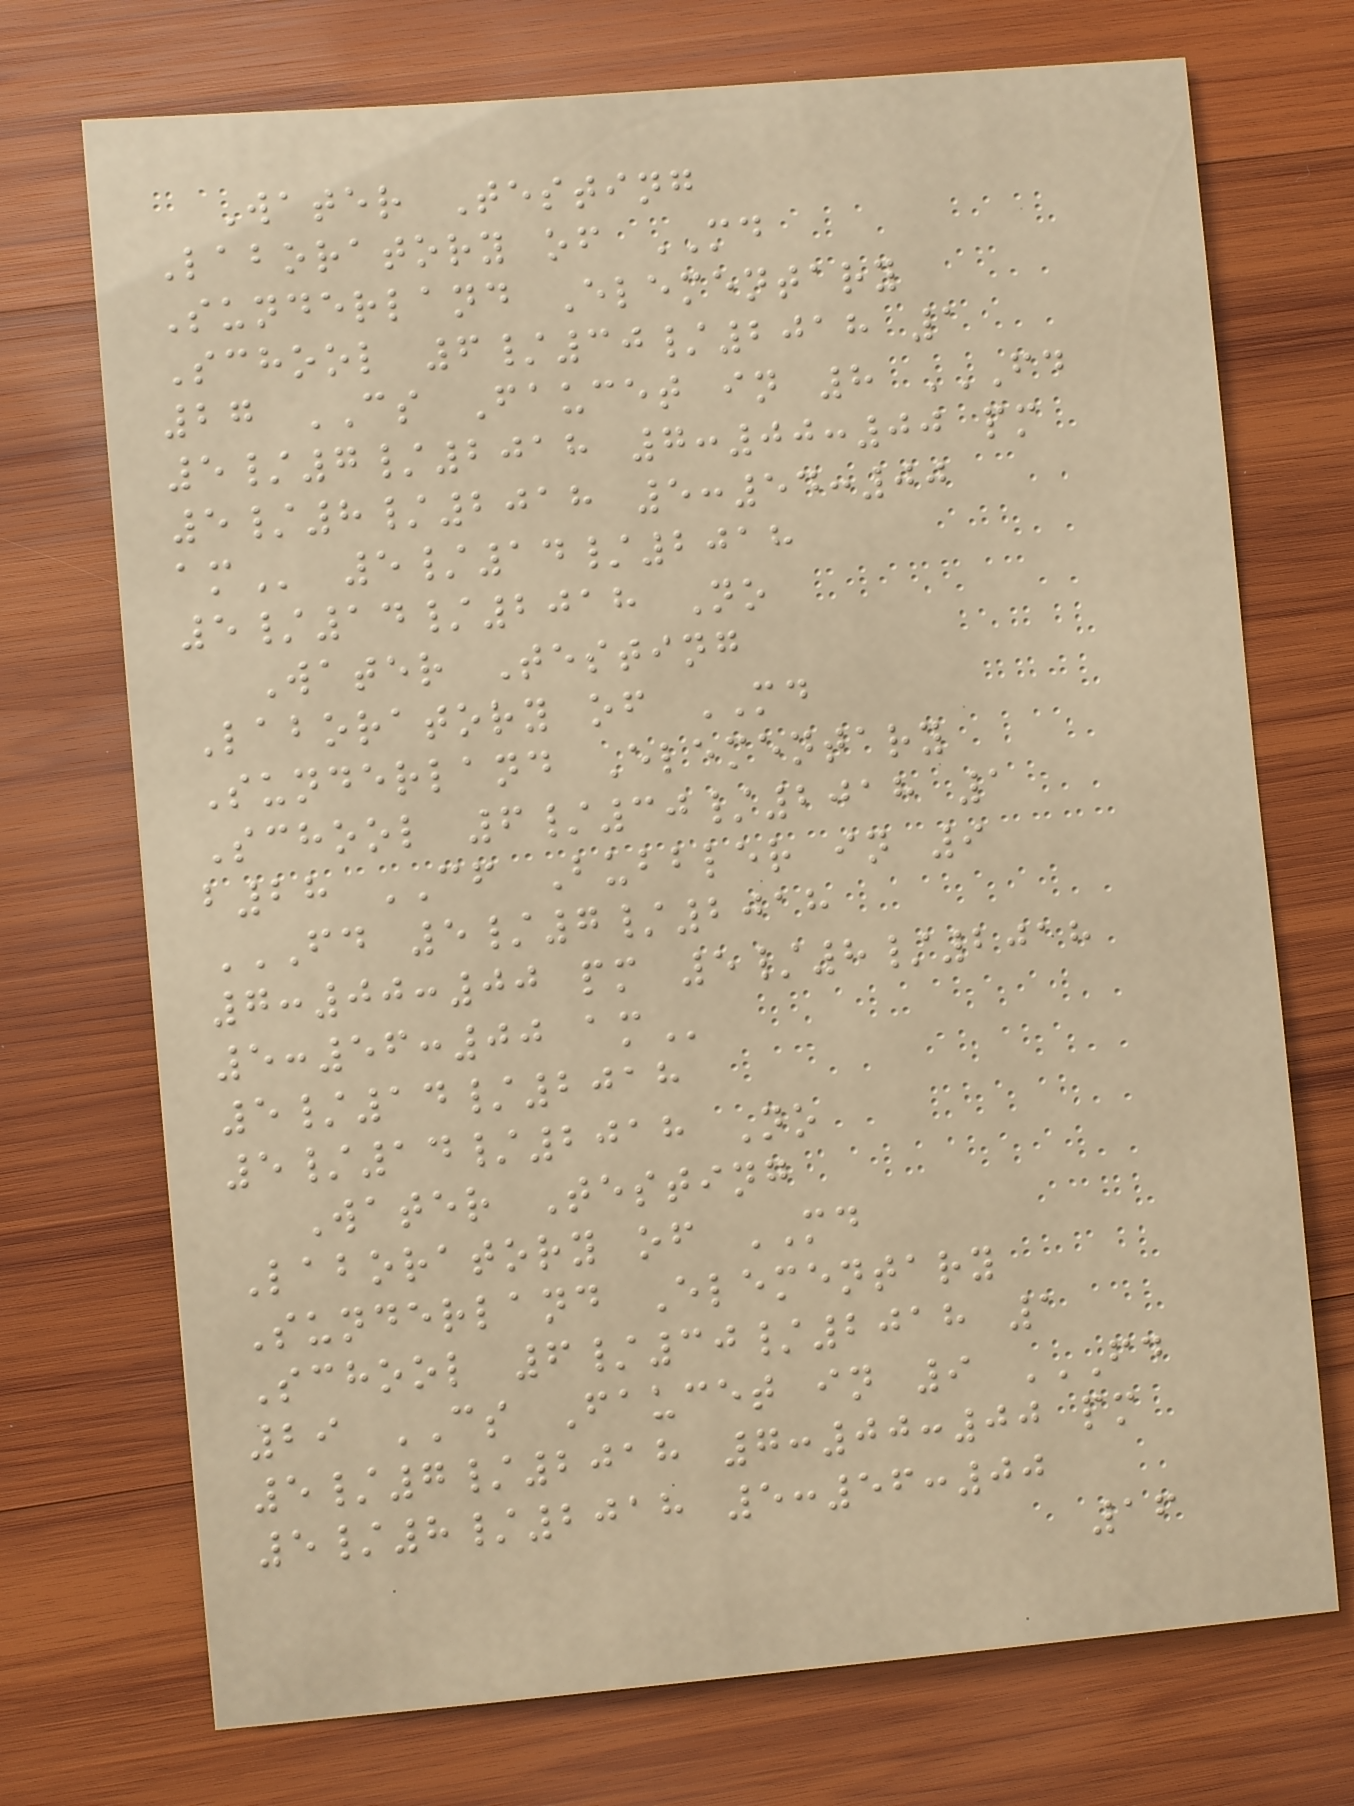Water Testing
Laboratory of MD
Sunderland Elementary
School 6/30/2018 1
27 CS Faucet in 8 FD
5/7/2018 7:00:00 PM
5/8/2018 5:54:00
AM 5/14/2018
5/14/2018 No
Water Testing
Laboratory of MD
Sunderland Elementary
School 6/30/2018 1
b28 CF Bubbler in 9
FD 5/7/2018
7:00:00 PM 5/8/2018
5:56:00 AM
5/14/2018
5/14/2018 No
Water Testing
Laboratory of MD
Sunderland Elementary
School 6/30/2018 1
29 CS Faucet in 9 FD
5/7/2018 7:00:00 PM
5/8/2018 5:56:00
16
